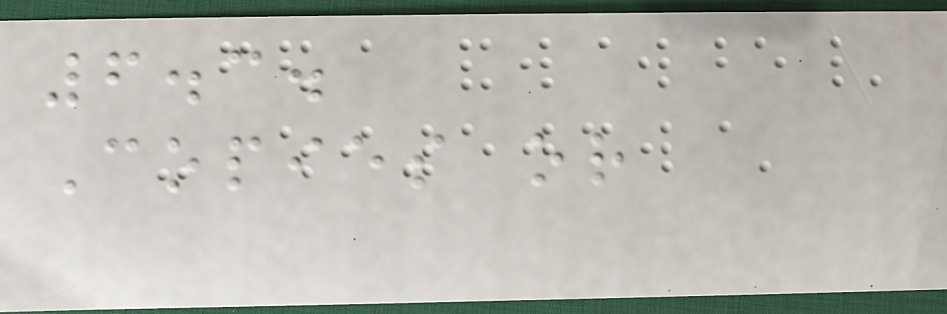6.3.
Copies or
